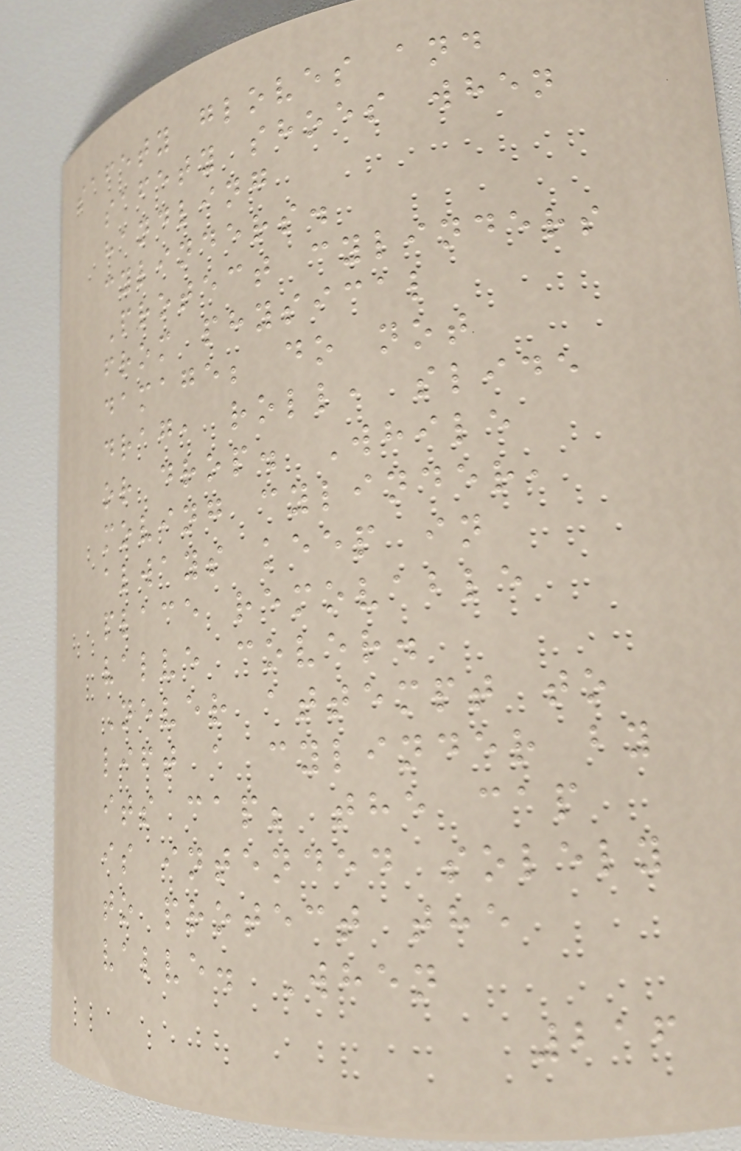safety gloves and
safety shoes when
handling
cylinders.
Protect cylinders
from physical
damage; do not
drag, roll, slide
or drop. While
moving cylinder,
always keep in
place removable
valve cover.
Never attempt to
lift a cylinder by
its cap; the cap
is intended solely
to protect the
valve. When
216
